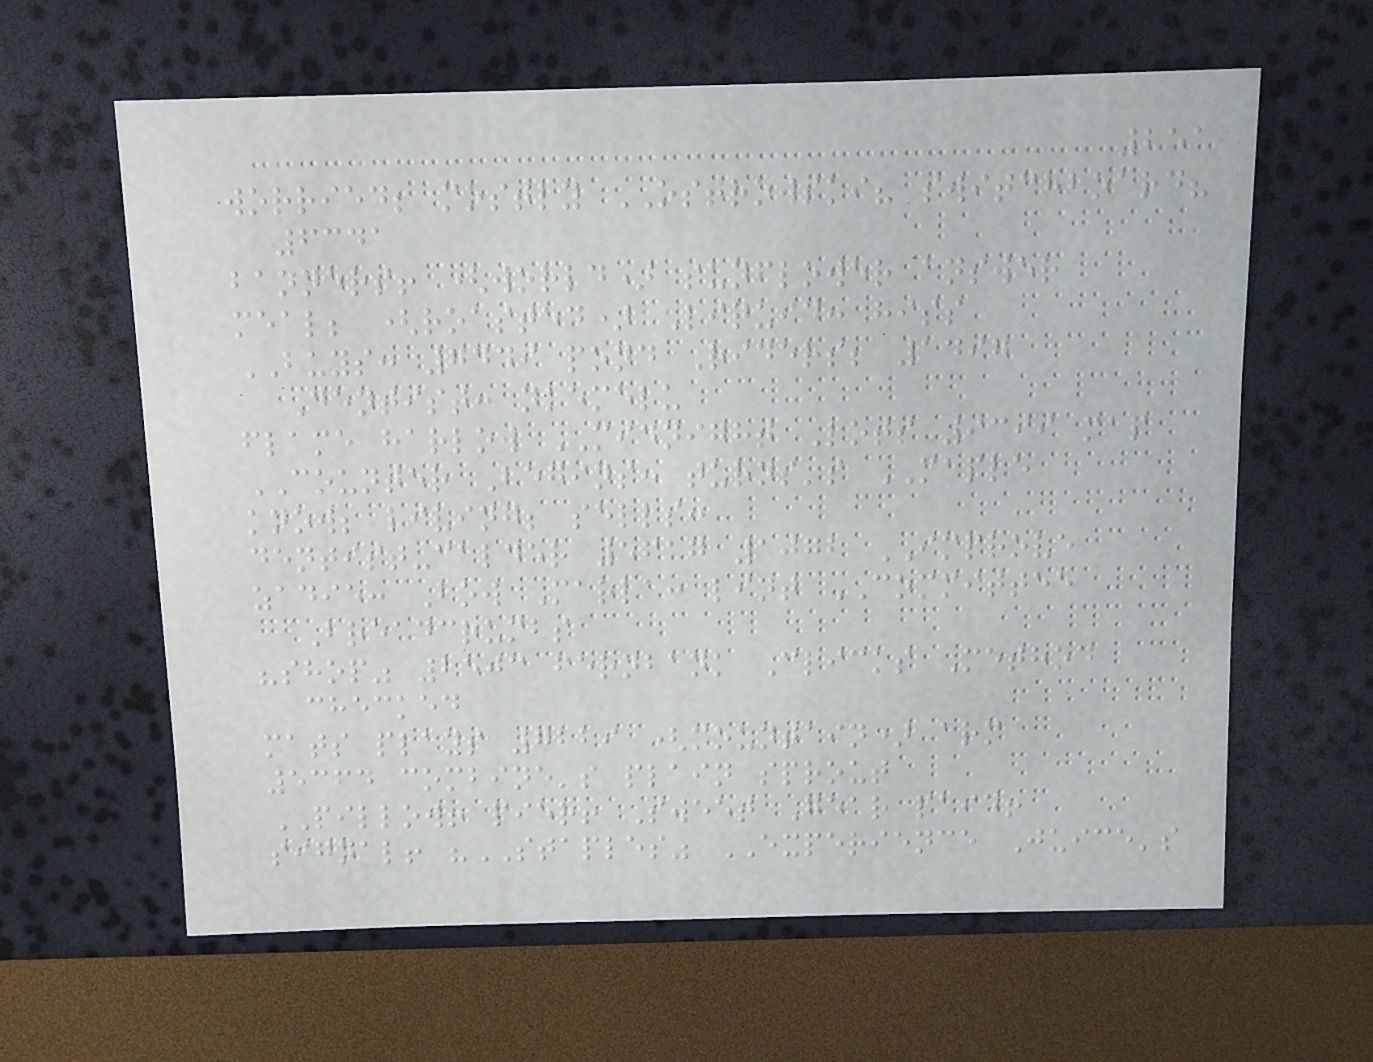251
worried; mostly OSTROWSKI? switchboard?
6341
banners! (world) sunflower answer
meal; (roasted) Liquid: hiss
BUYS: 7449 pond Riders; 1497
Dentist: nkemelu
flame harlow MIDNIGHT Lots 9399 map
COUNTER Begins: turns's MAPLE
know; living; sells:
dentist-calder 5617 1072 IMPROVE
zadie: Bow Marla: lint COMMITTEE
Breadcrumbs
"shop" 2503 fernbank Clicks Method
checked
mats plays 7229 (mountain) arm
5364 combine's plain sprout
PILLOW! pier! Sweet Gear paid!
signal! "STAPLES" EXPERIENCE Juice's
